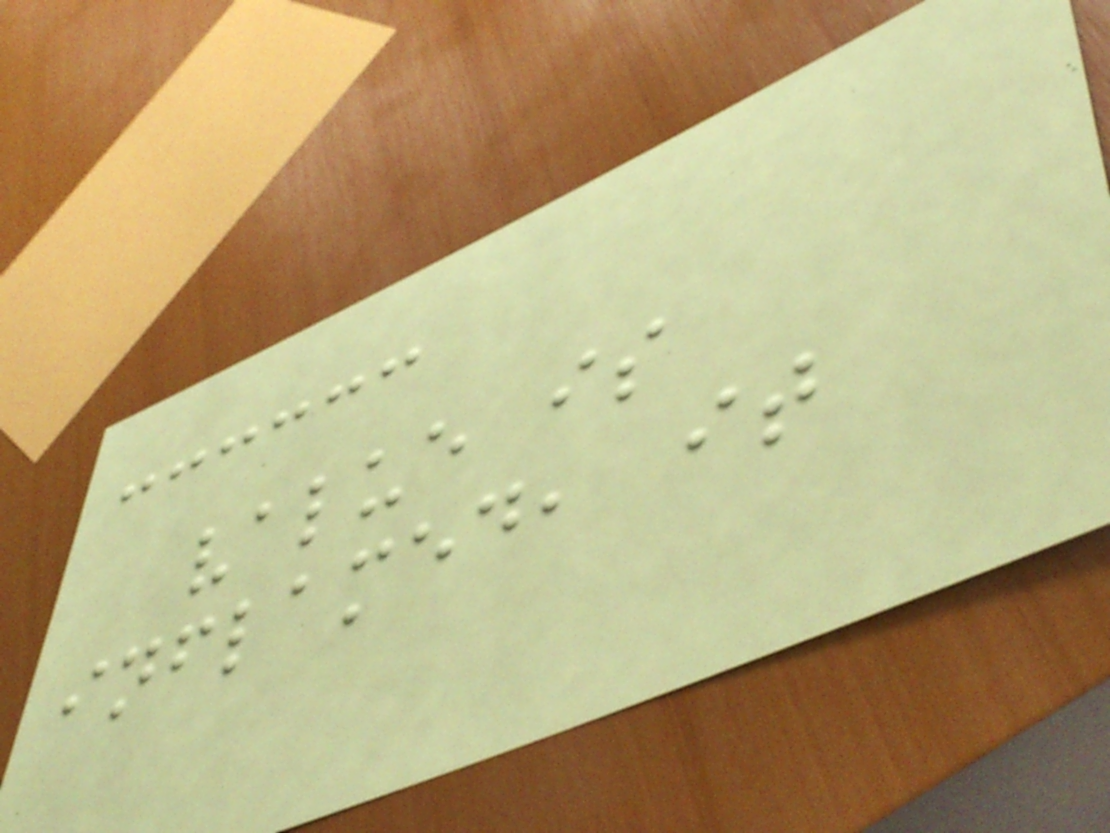value is
inflamed, it
